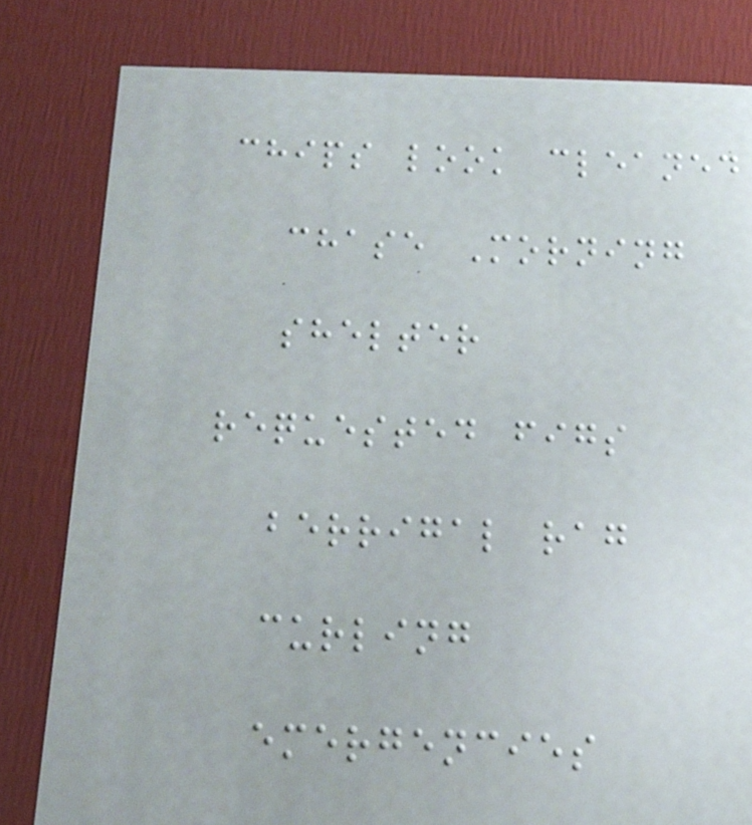chips look cleaned
chase Morning
shelter
requested figs
berrigal rag
curling
emergencies
